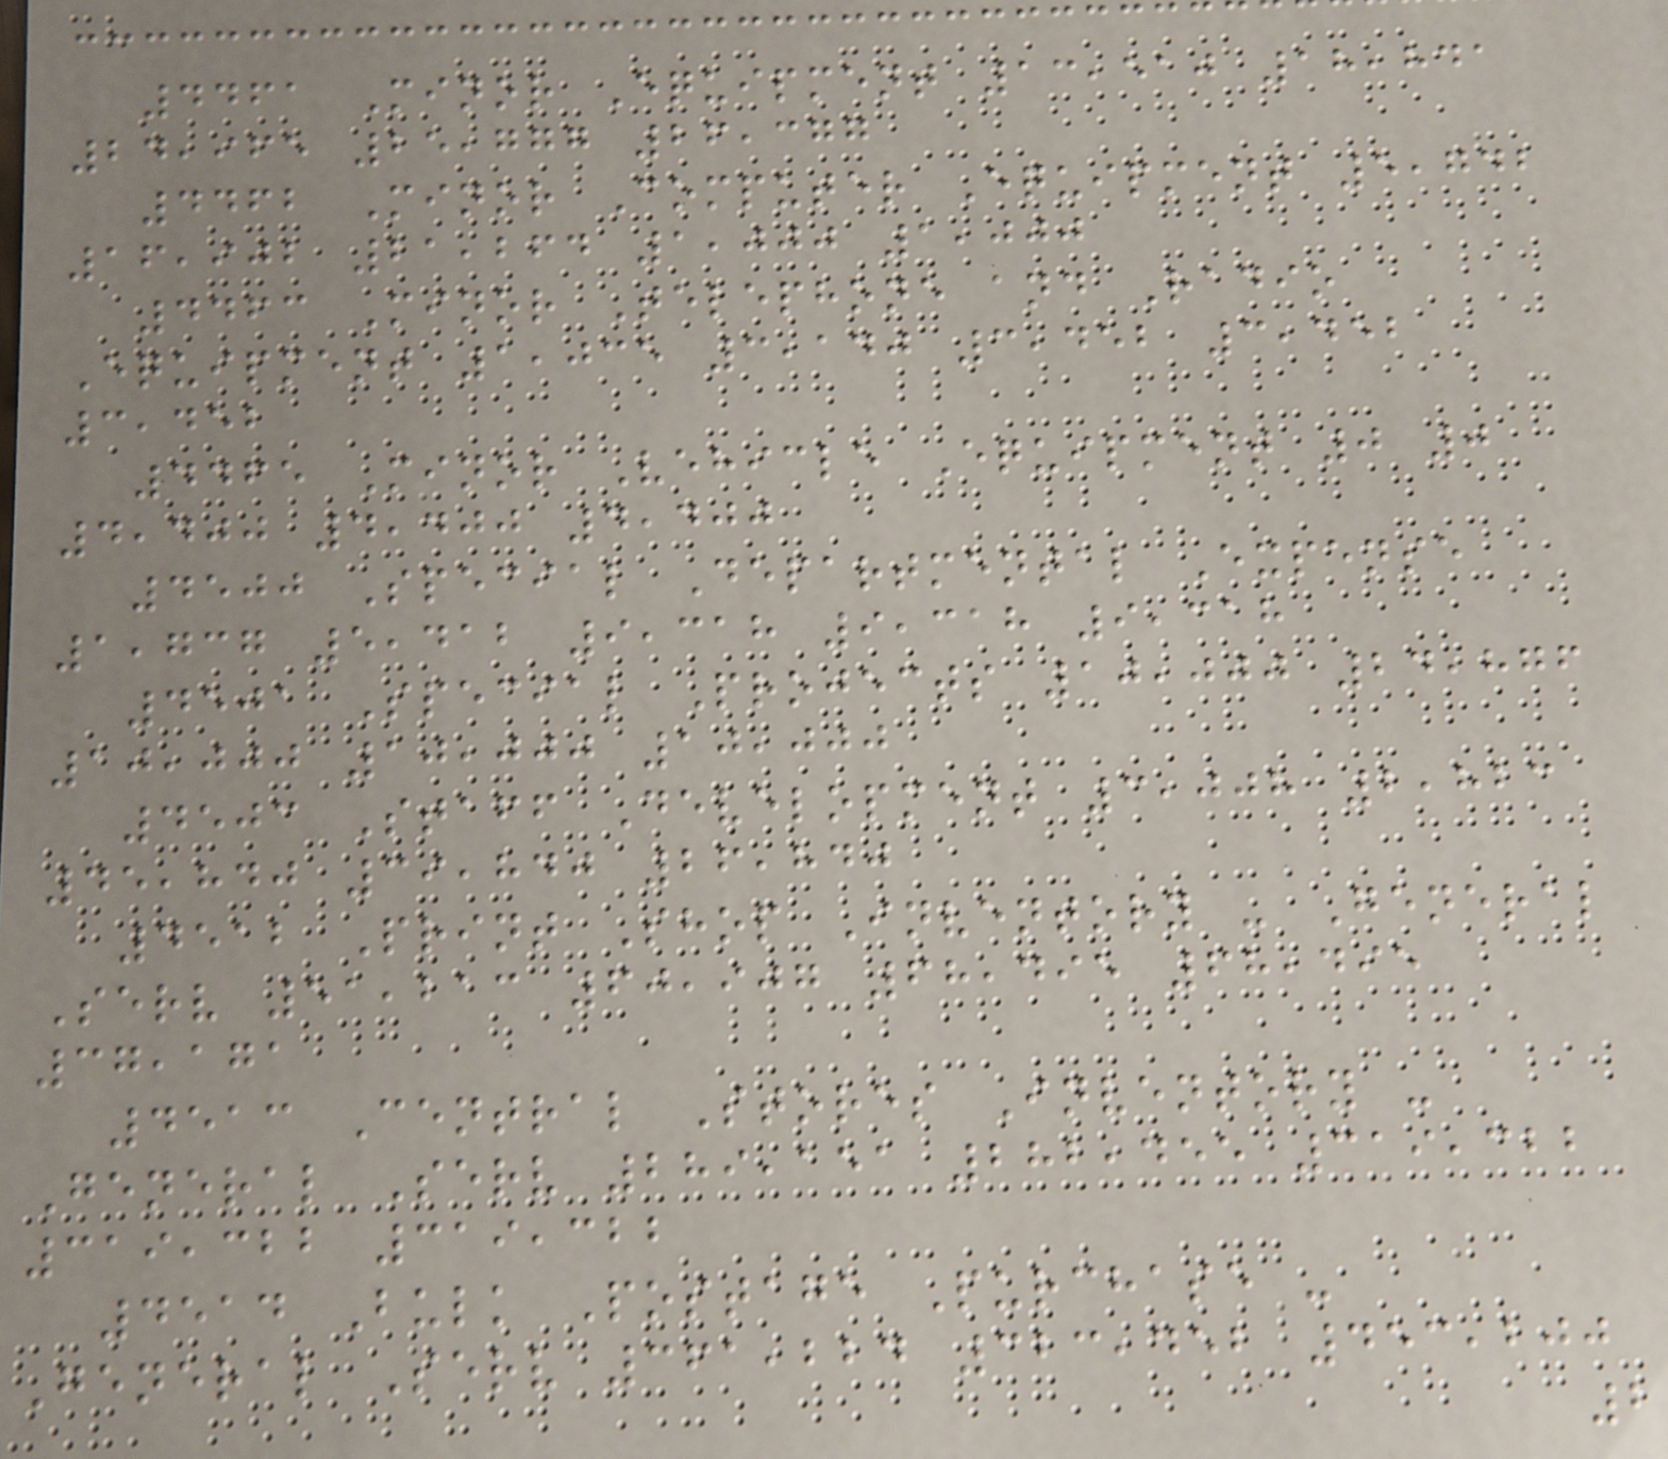4461 Minor Equipment 13,510 18,841
24,965 25,777 26,377
4462 Minor Computer Equipment 5,742
16,902 21,264 1,000 1,000
4463 Minor Telephone and Radio
Equipment 1,035 3,140 3,452 3,452
3,452
4465 Minor Vehicle Equipment 0 0
4,400 4,400 4,400
4500 Special Departmental Expense
1,737 5,412 9,318 9,318 9,318
4501 Special Projects 10,000 24,876
10,000 10,000 10,000
4503 Staff Development 3,008 2,823
45,840 39,840 26,840
4512 Print Shop Inventory - General
Serv 51,213 60,907 68,495 68,495
37,171
4513 Central Stores Inventory -
General Serv 289,151 282,455 319,322
319,322 319,322
4514 Bulk Postage Purchase -
General Serv 361,224 323,452 453,200
2
